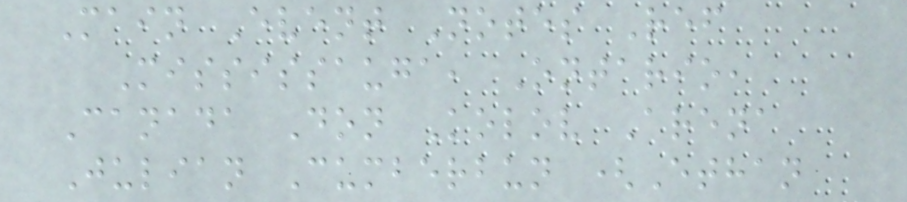Main Event Notes Ref
Mississauga, Ontario,
Canada Don Kolov Arena
Julian Cumberbun (Ethan
